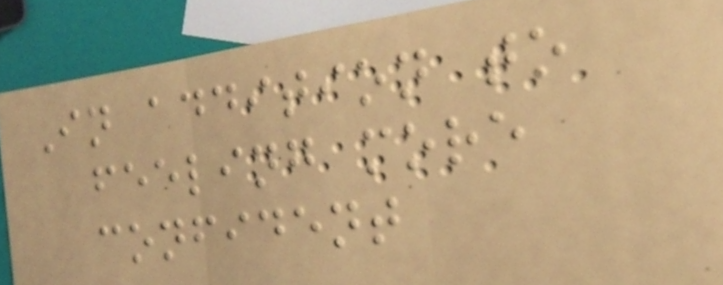In addition to
feeling more
confident
